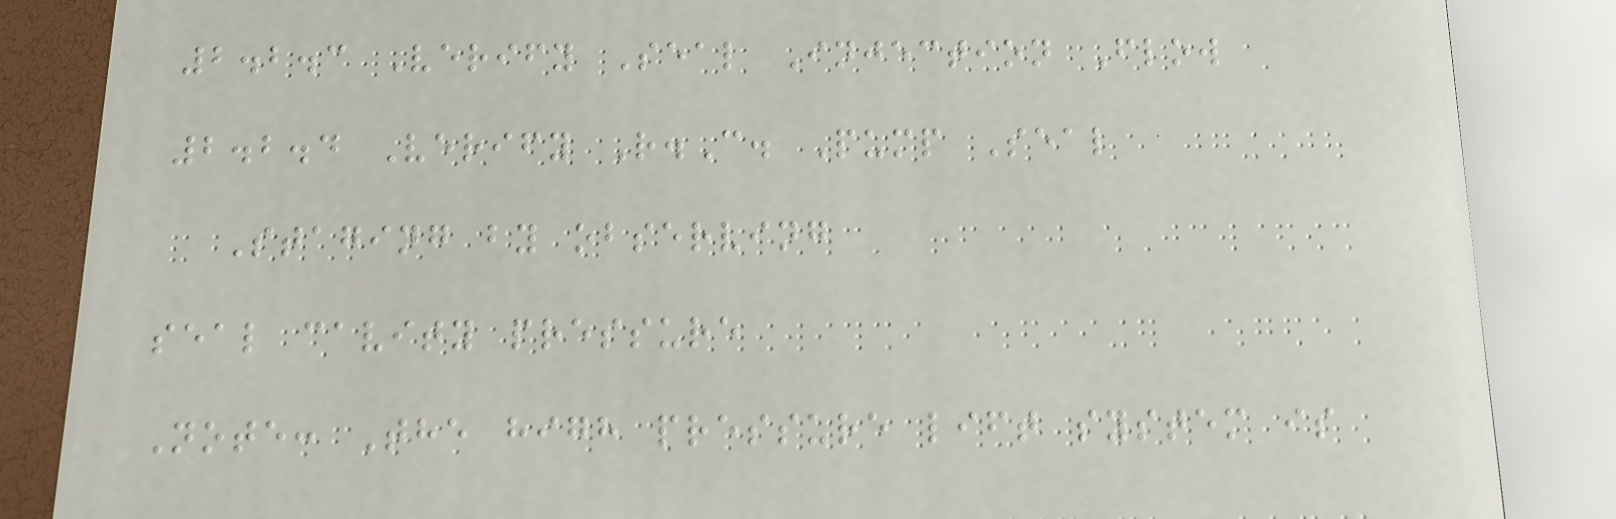2.2.3 Verify Seal Injection Flow
2.2.4 Verify R.C. Pump Seal
Staging by observing
seal cavity pressure
Note: The high pressure lift system is
